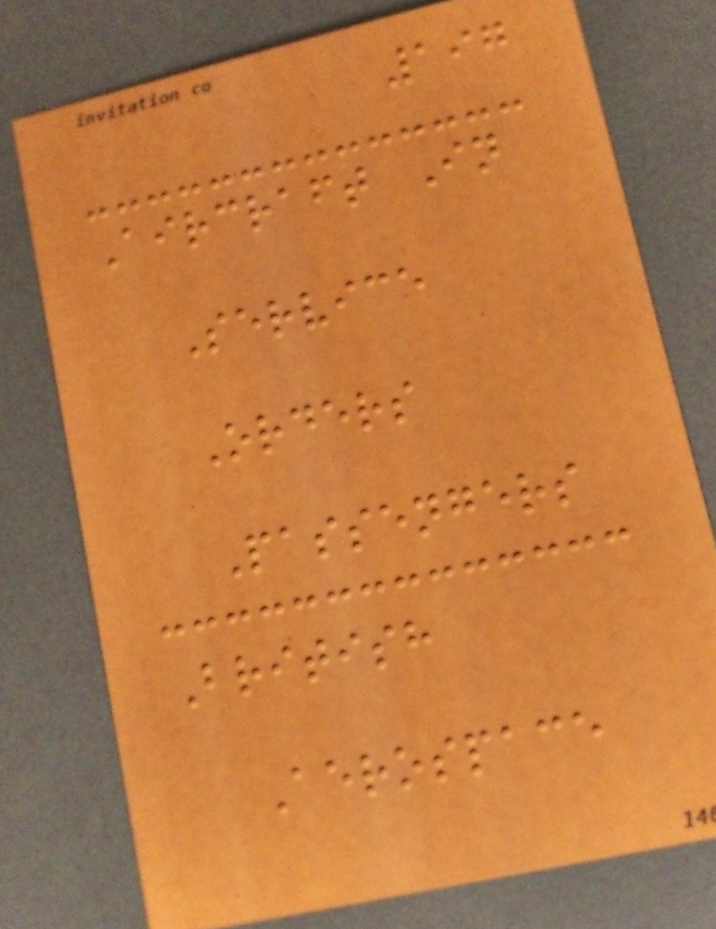197
Aircraft In
Service
Orders
Passengers
British
Aerospace
